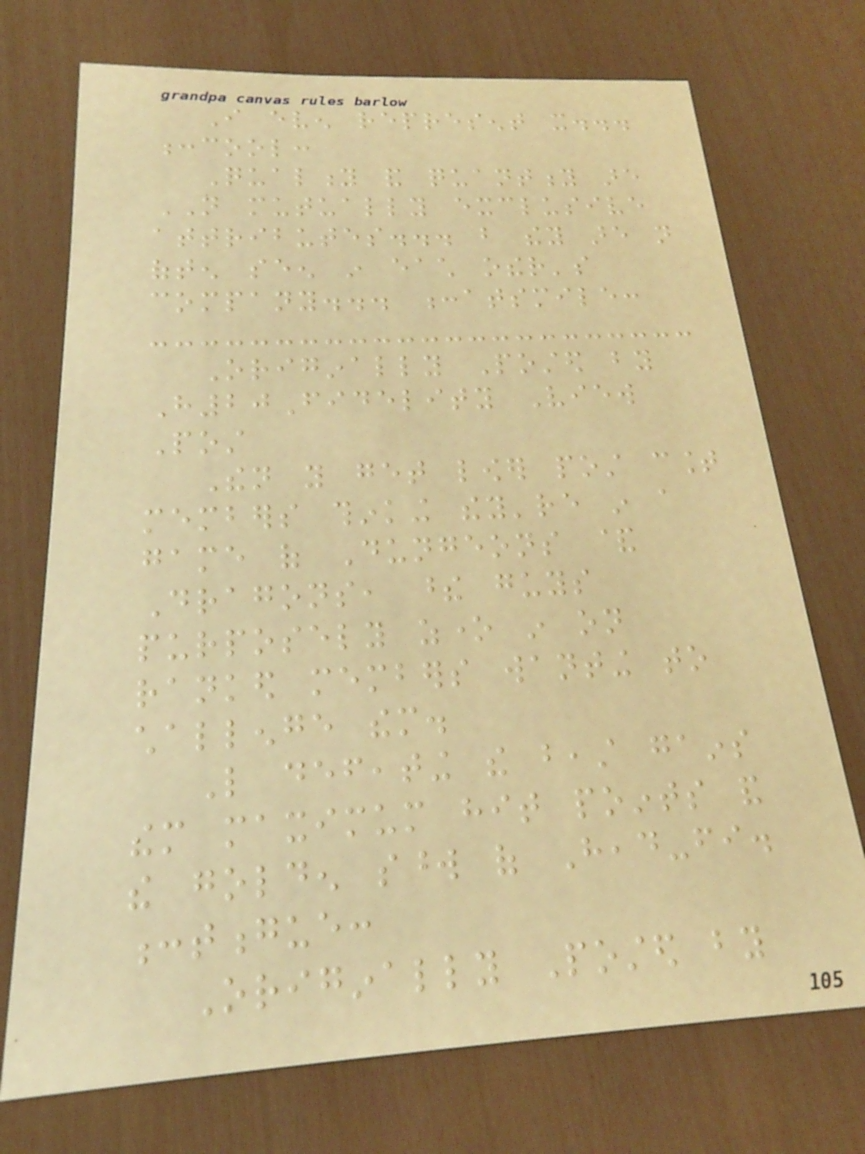I even represent it...
:cool:
Quality and quantity are
NOT mutually exclusive
attributes... but they are not
often seen in each other's
company... :atsmile:
Originally Posted by
H20Fidelity View
Post
Then you get lower post count
members thinking they're in a
game of Dungeons &
Dragons, these guys
purposely zone in on
ranked members wanting to
challenge them.
Like defeating the beast gains
them maximum hit points and
the golden sword of Head-fi.
:tongue:
Originally Posted by
